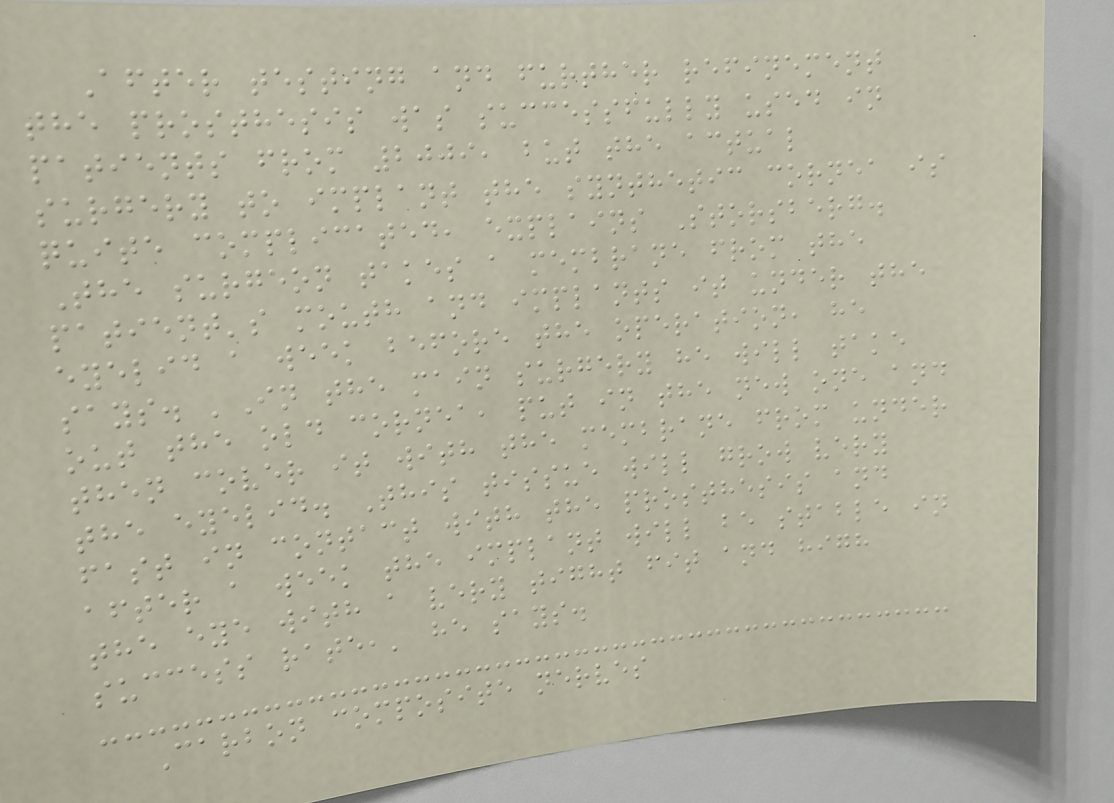After testing and further refinement
the prosthesis was successfully used in
patients from 2009, but the actual
surgery to implant the synthetic cornea is
quite complicated, explains Storsberg.
The surgeon takes a membrane from the
patient's mouth and implants it under the
eyelid a week before the operation, he
says. 'In the main surgery he will take
out the old cornea, put in the new one and
then cover it with the membrane from under
the eyelid. This tissue will grow very
fast in contact with the prosthesis and
after a week the implant will be stable in
the eye with a very tight fit and high
success rate,' he says.
Carbon composite nerves
